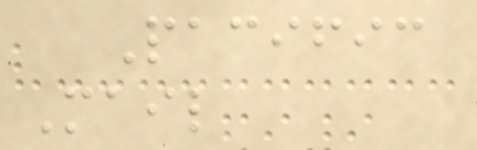Pacific
Mail
